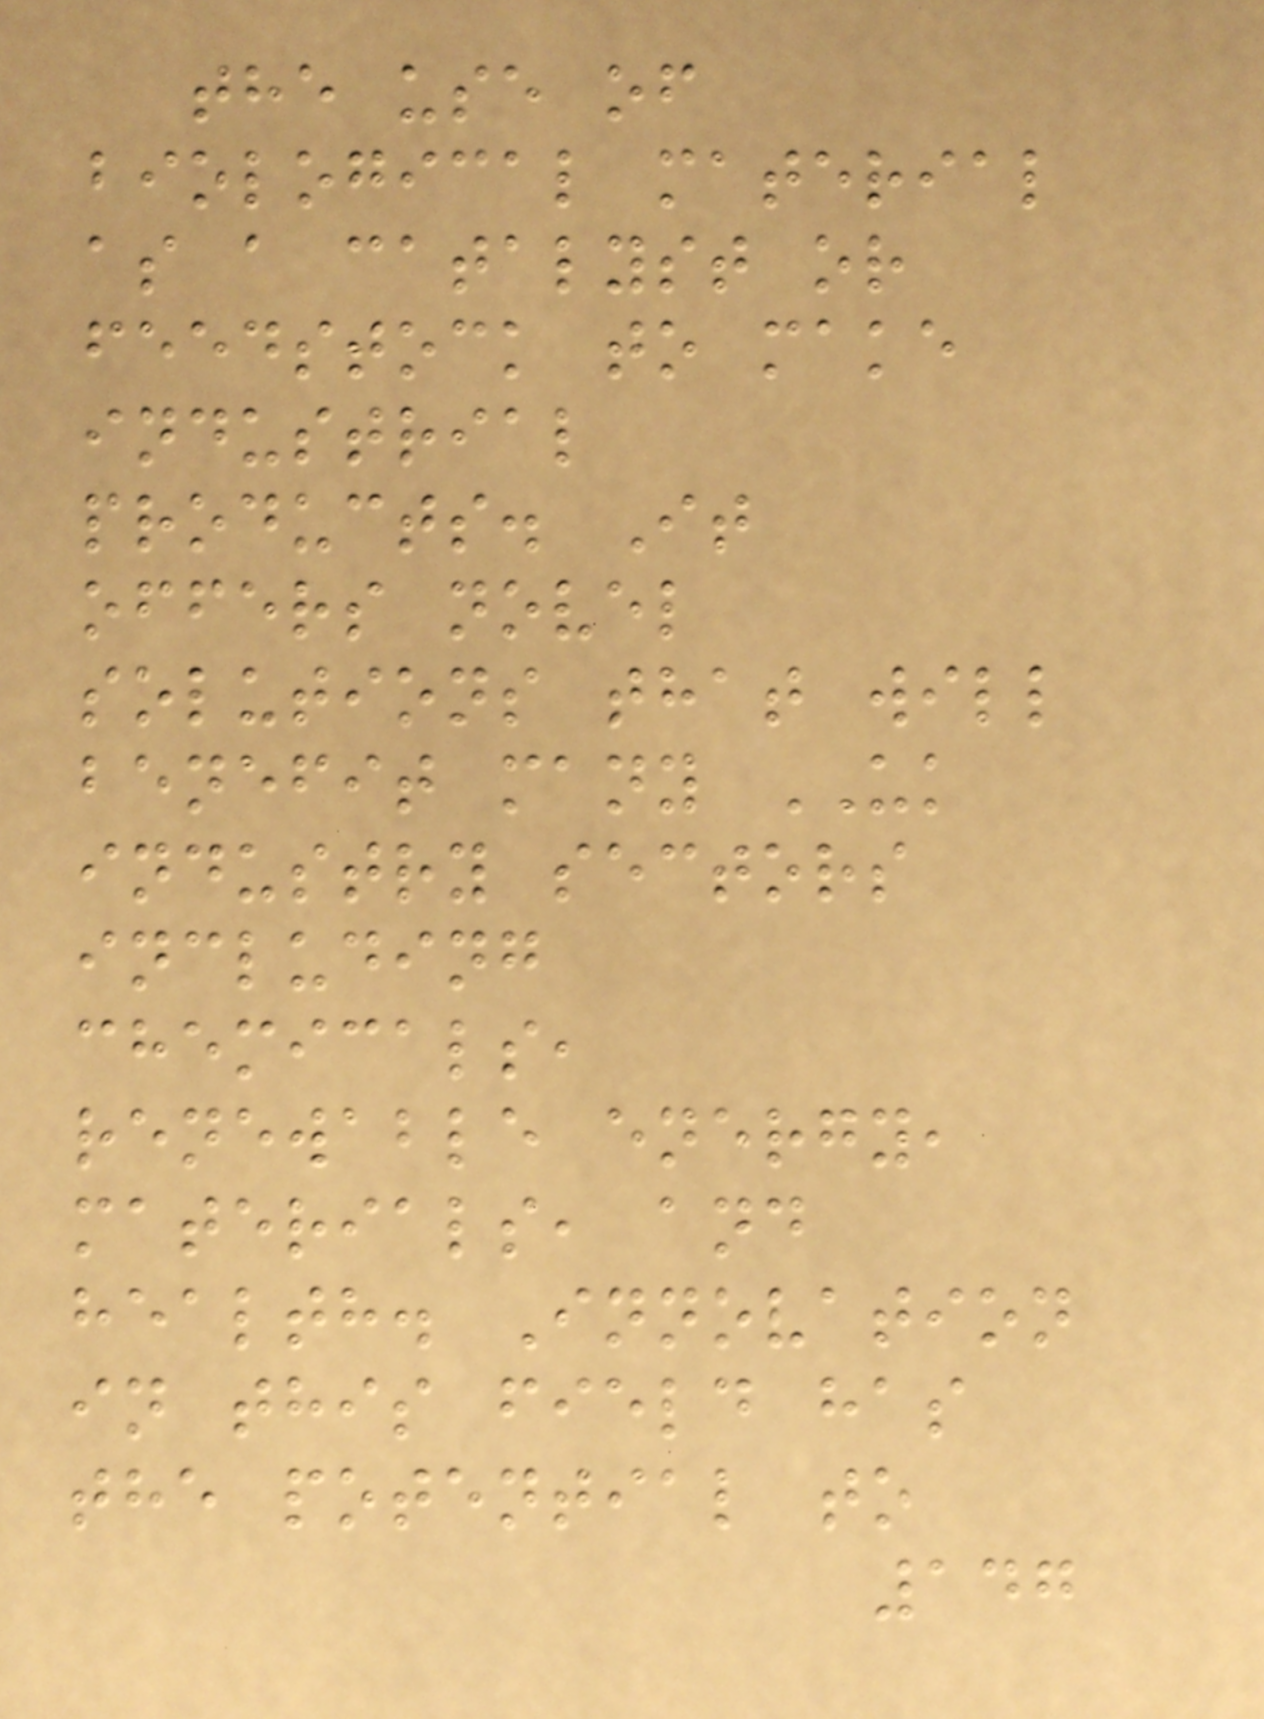the use of
biological material
as a catalyst or
feedstock to make
industrial
products. It
offers novel
solutions that will
benefit many UK
industry sectors
including
chemicals,
renewable energy,
materials, and
health. Innovation
in this field has
the potential to
147
